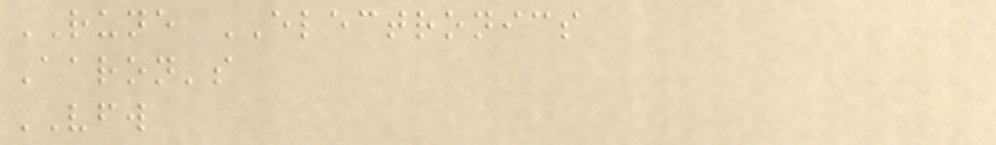RUNE ELECTRONICS
Aaron's
VFW
